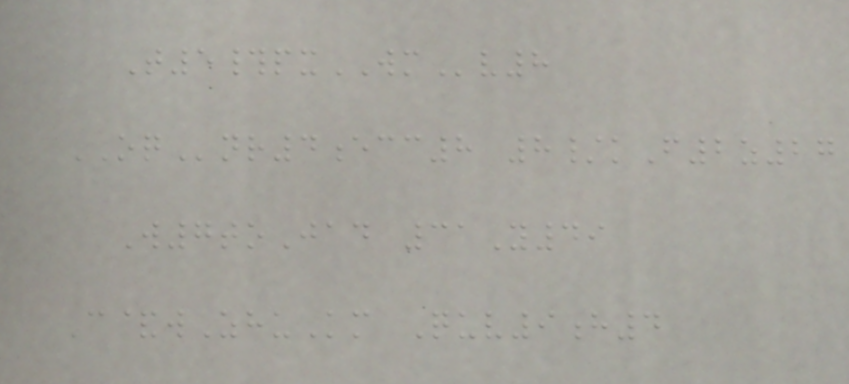T5#pxWMv8
OQnr4ecc8 8/kF2z27
W7toJad 31Y49
C&wZhuKm Quv9h4
